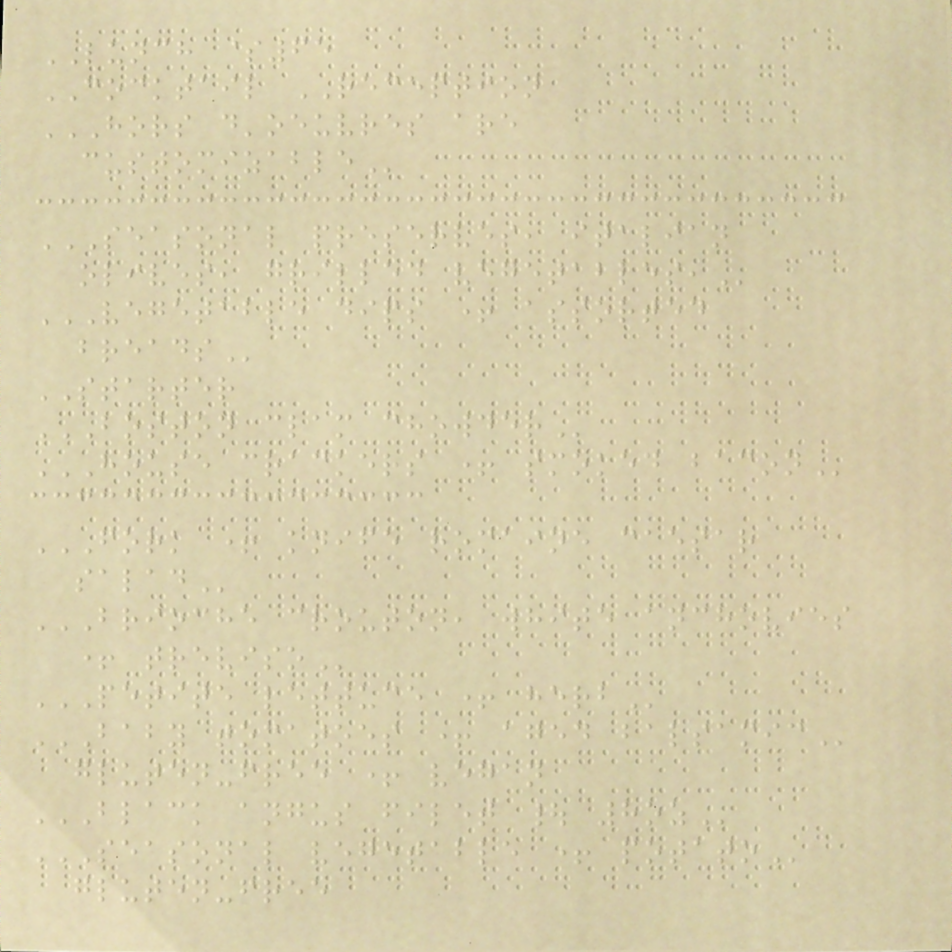LUNCH $65
COCKTAIL RECEPTION
HORS D'OEUVRES ARE
CUSTOMIZABLE
SEASONAL PRESERVES, ITALIAN
OLIVES, GRILLED VEGETABLES,
VEGETABLE DIPS + ASSORTED
BREADS
STARTER
BOSTON CLAM CHOWDER
HOUSE CRACKERS + SMOKED BACON
FORK + KNIFE ROMAINE CAESAR
SALAD
BRIOCHE CROUTON, WHITE ANCHOVIES
+ TREVISO
PETITE LETTUCE + HERB
BABY TOMATOES + AGED BALSAMIC
gluten-free + vegan
BLACK ANGUS FILET | 8OZ
SEASONAL VEGETABLE + POTATO
gluten-free
